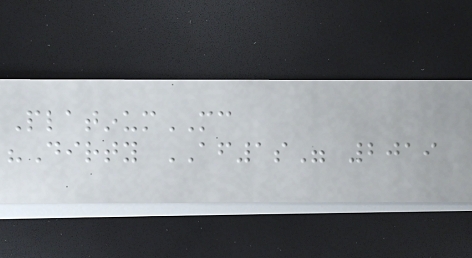PlatinumMC
"Dirty AF1s" 2019
